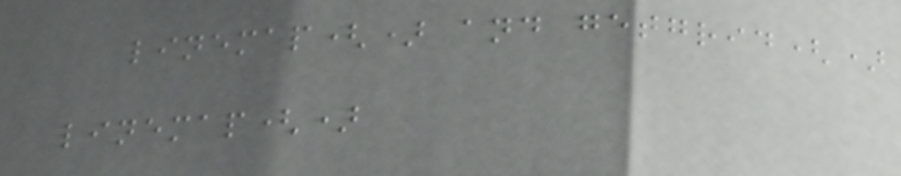linemap() and getgrid()
linemap()
